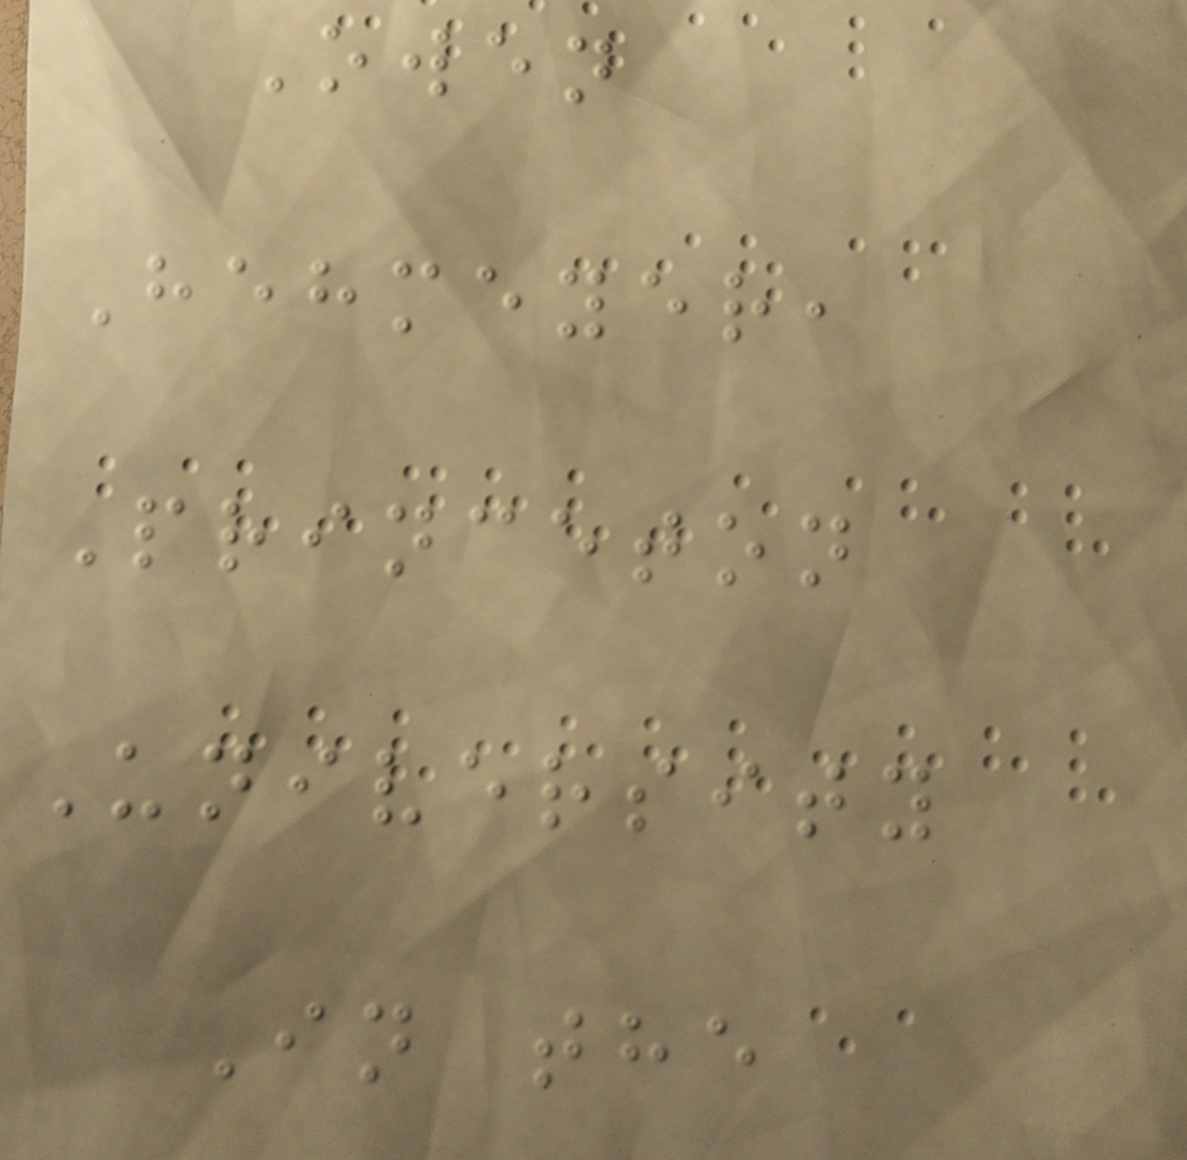Owen
Hehmeyer,
Princeton
University
In the
